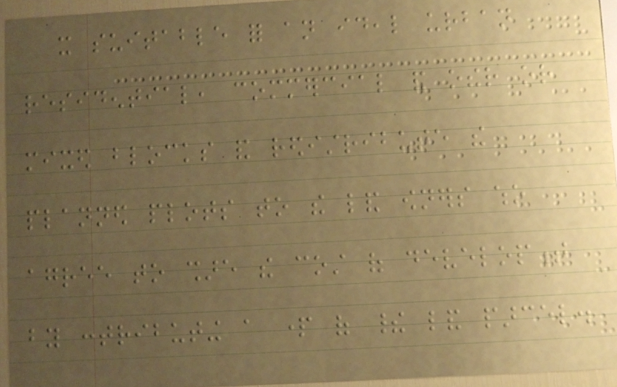it suitable for an ideal urban
residential, commercial and other or
mixed blocks and redistribute the
planned plots to the land owners who
agree to share the cost of development
by contributing a part of their land parcel.
